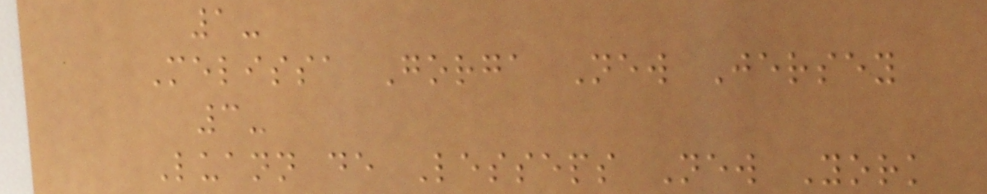1-
Melissa Gorga New Jersey
3-
Luann de Lesseps New York
